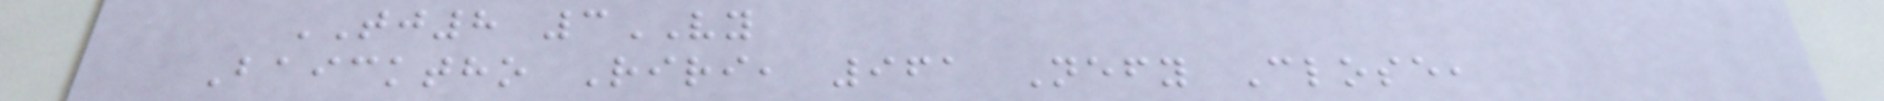TJ8 3VY
Baicktho Riri, 961 Nefy Close,
